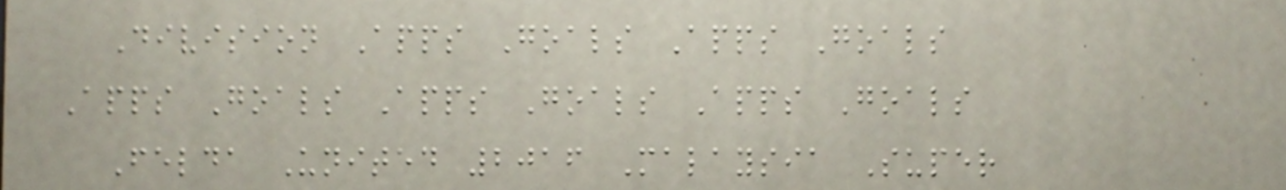Division Apps Goals Apps Goals
Apps Goals Apps Goals Apps Goals
Felda United 2016 Malaysia Super
